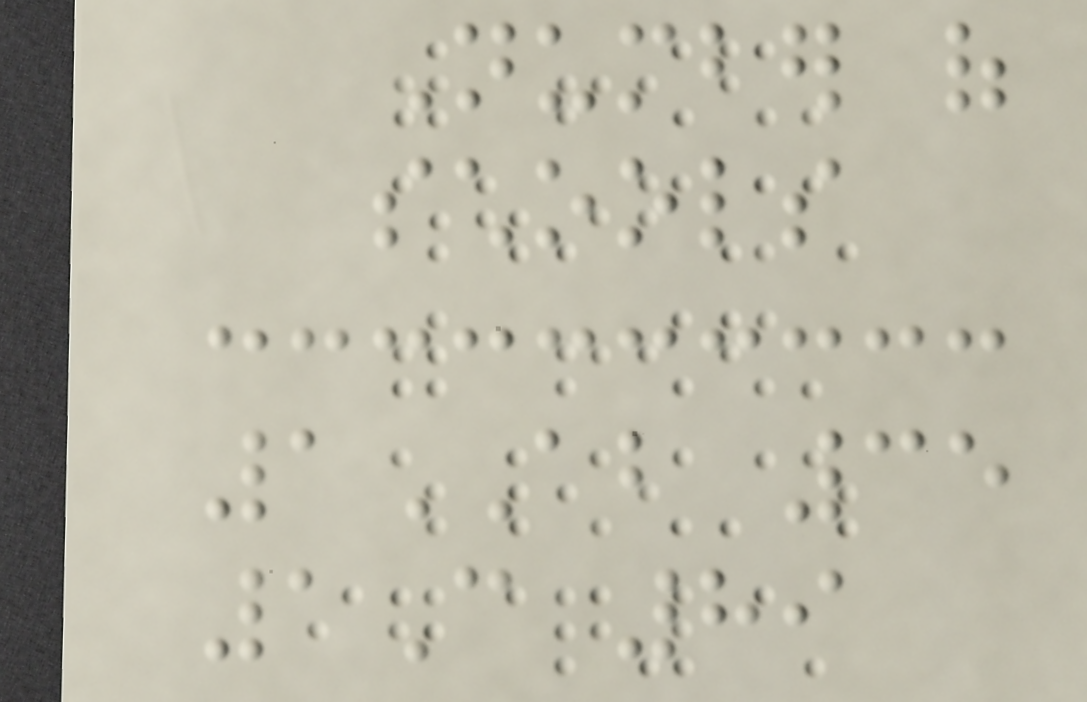Number of
schools
1AB 35
1C 89
